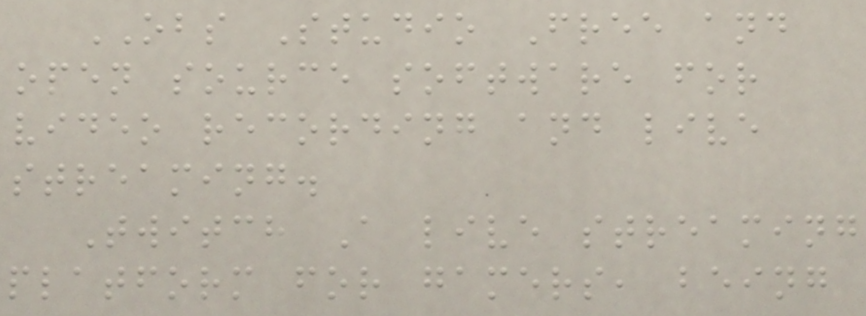OBS Studio Free and
open source software for
video recording and live
streaming.
Twitch A live streaming
platform for gamers, being
